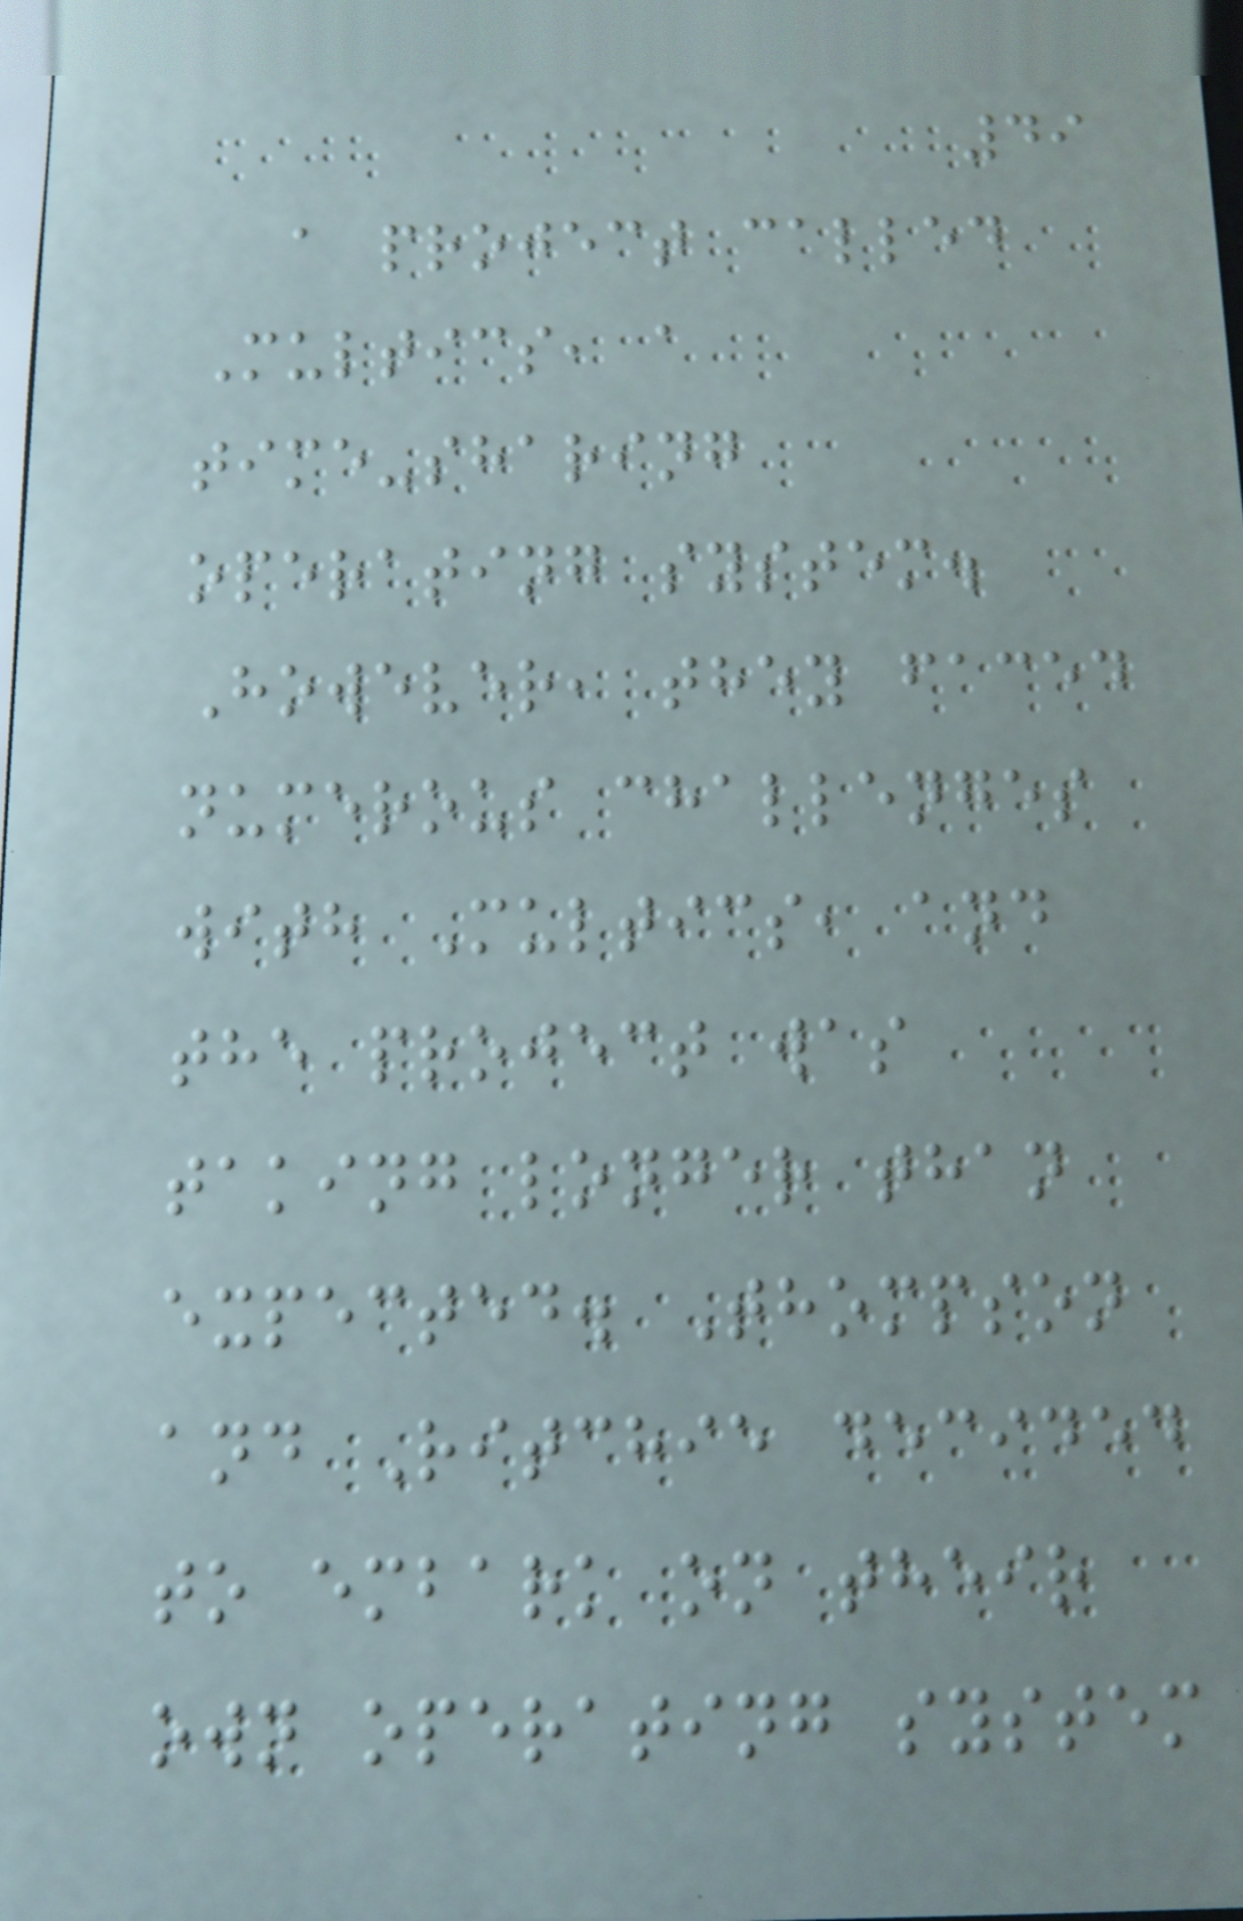49
a project called
Multics, a
time-sharing
operating system.
However, they faced
numerous challenges
with Multics, and
the project was
taking longer than
expected. Thompson
and Ritchie decided
to embark on their
own operating system
